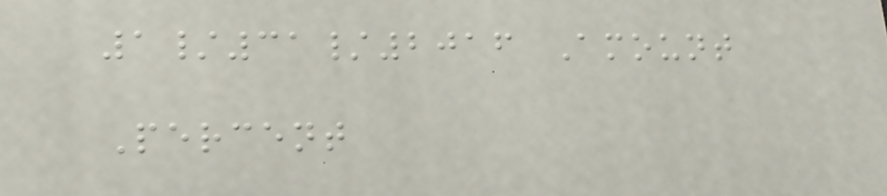1/31/2016 Amount
Percent
